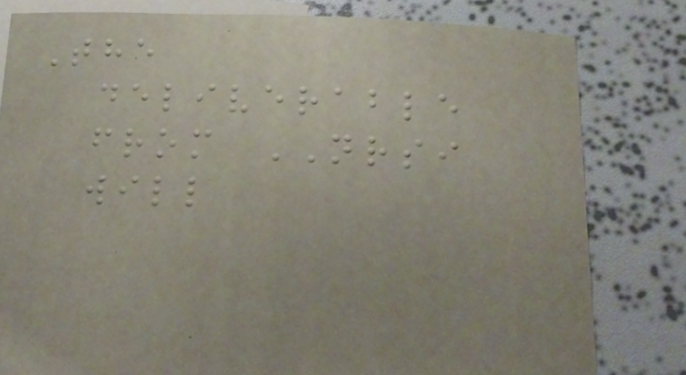The
deliverable
from NRSI
will
